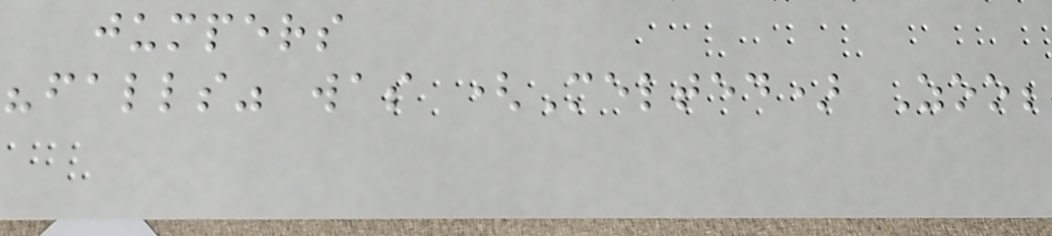jumpers
"falls" was (Melted) Zoo;
